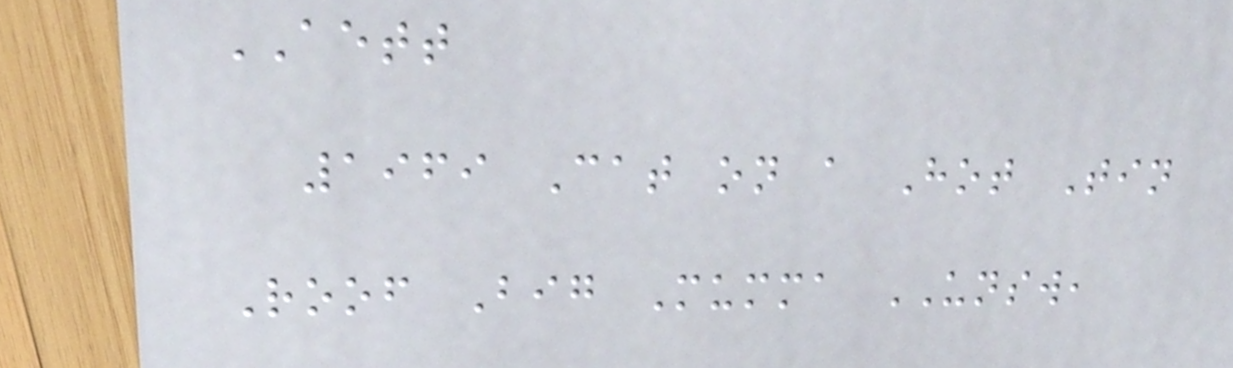AETT
1969 Cat on a Hot Tin
Roof Big Mumma UNSW,
